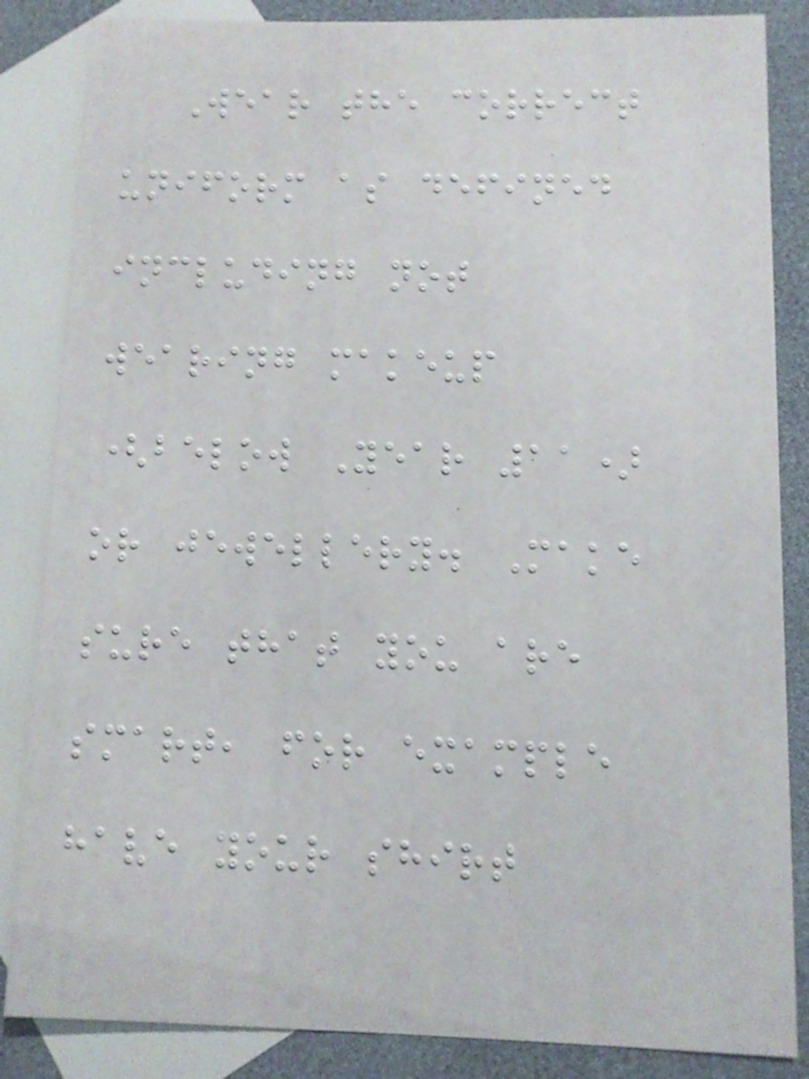Wear the correct
uniform as defined
including not
wearing makeup
(below Year 11)
or jewellery. Make
sure that you are
smart, for example
have your shirt
